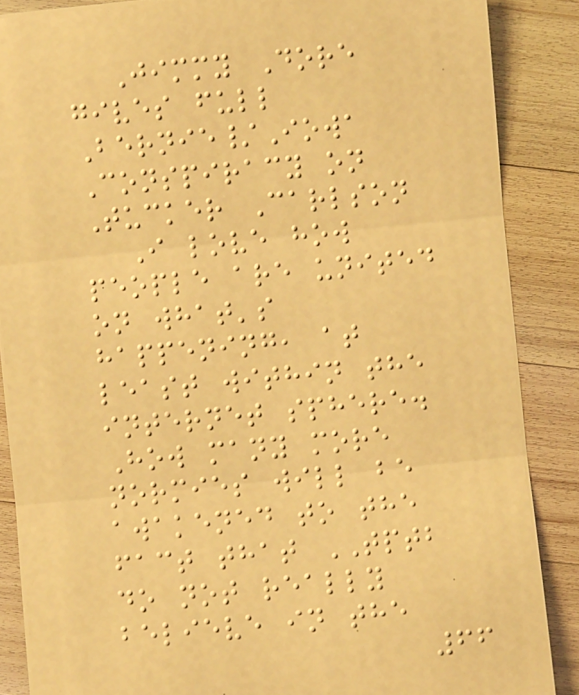Jimmy Dore
gives full
Bernie/Iowa
Conspiracy on
Tucker Carlson
I love how
people are united
on what's
happening, at
least within the
internet sphere.
How many more
normies will be
awakened to the
fact that TPTB
do not really
believe in the
66
